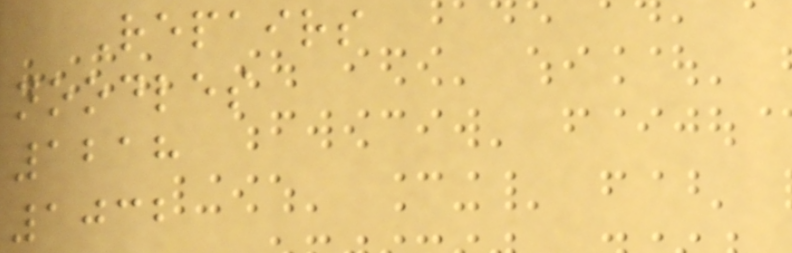Repairs
noodles
1218
1032
